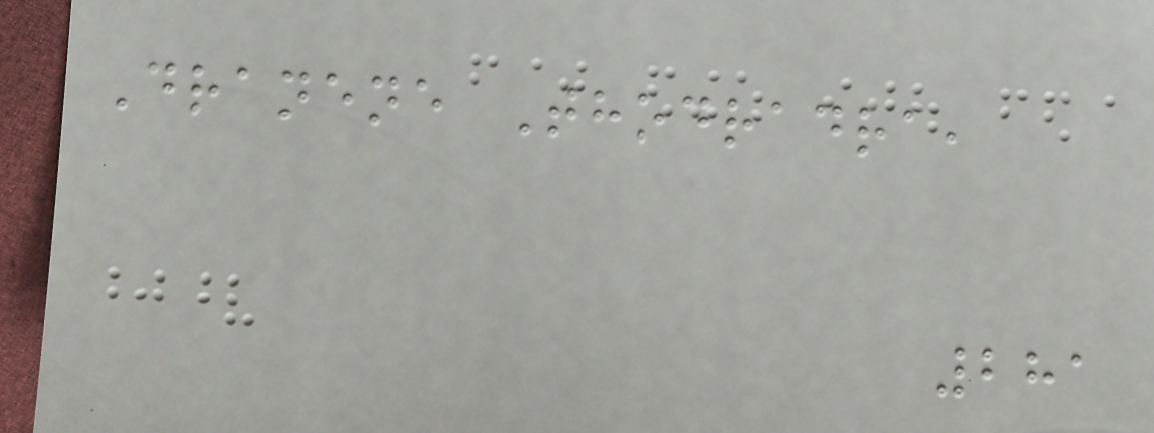Dranene Thodradra,
281
